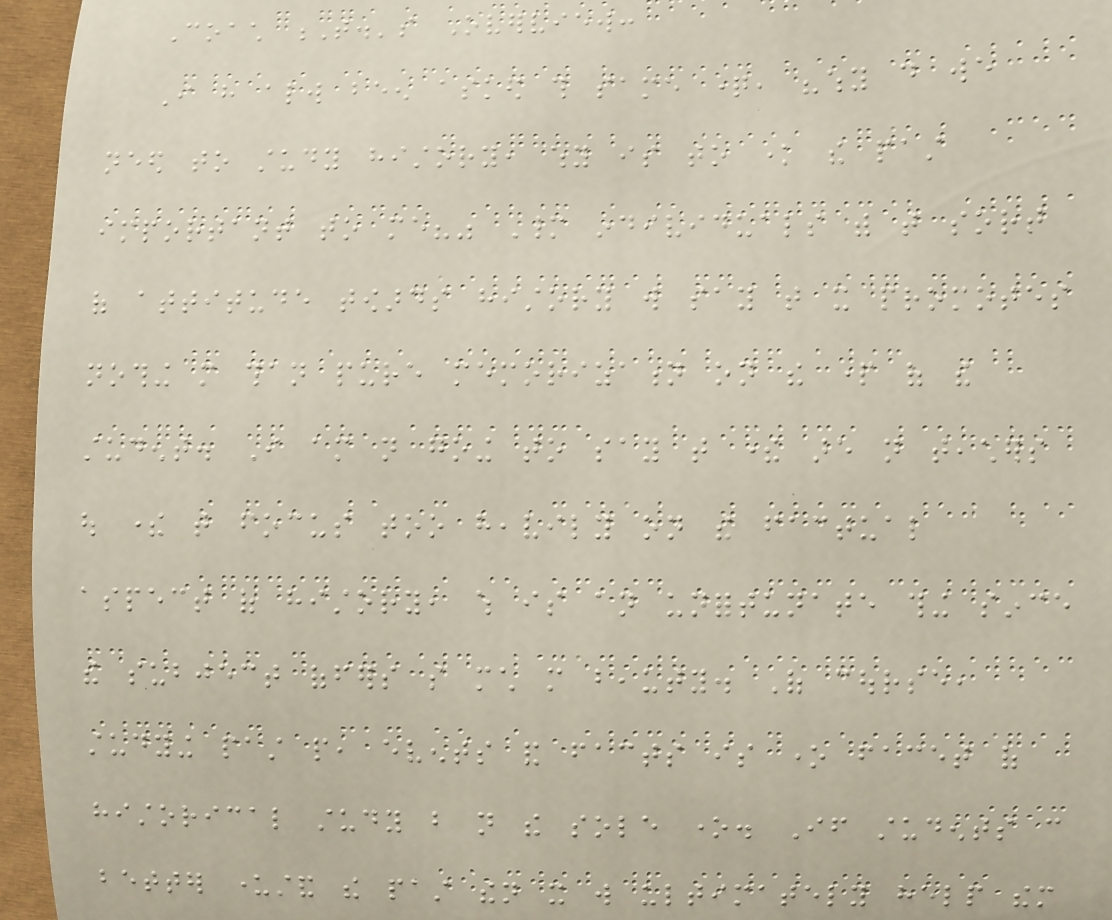Coach T.'s Overview:
I have always been asked this same question, "why do we
need to study history, why is to know the past
important to me?" Many individuals with that sort
of attitude towards history will say that it promotes
nothing more than pure memorization on the part of the
student. I am not going to say that there are not teachers
out there that focus too heavily on the factual
aspect of history, which is an unfortunate thing since
the subject offers so much more beauty. Of course,
studying past people, events and facts is one facet of
historical study but not the sole one. If students can
better understand the past then it will ultimately help them
